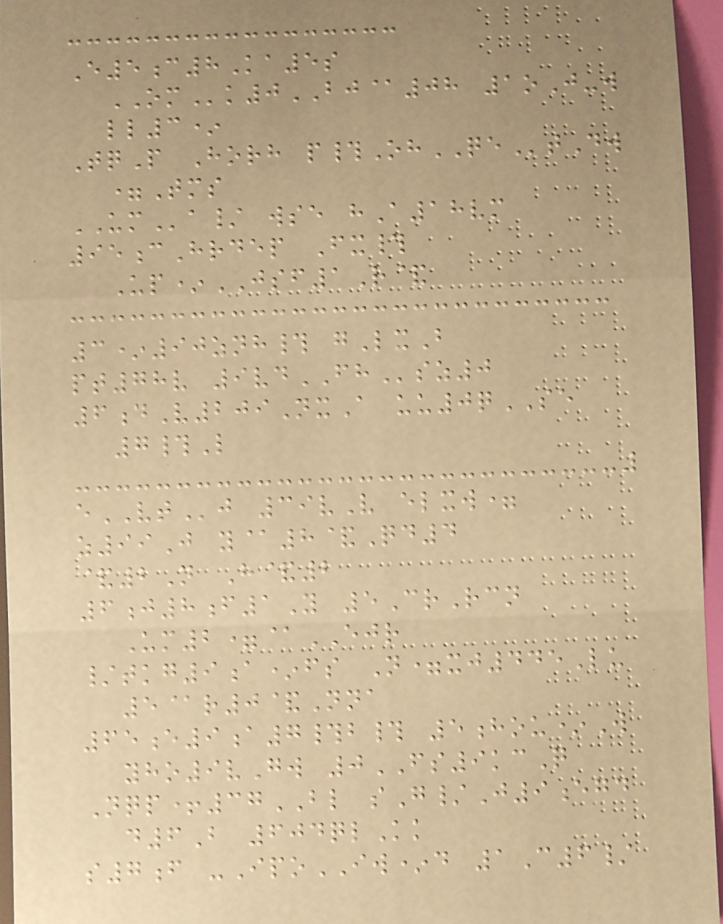E5c8Ka5s
OMk0BJ@08 1oJ-w
ll3*
TqP Horh p#OhQEtDw
=Tms
UMa/ wse hA18vm
95cHrdep Fx#
Up*JSF1R&
3*90znh# gLxB
pt78v 9vdFHsz0
6dV209NxA uu0qSE
7#L
eVTj 39vV elxw=
z99J y@8&Qd4
&2N H&2
6j8f1Y 5CrRcn
Um2=@EJR
/tkg9a*fs N=xj445Lu
5@r0&Nna
65e9a7#b# 5hou*W
yho9vGw 0FS9kcQ
Nqp+37BL sG/J9egd
d6B 604qlKk
s7f -IpoIW*d 1C6/
